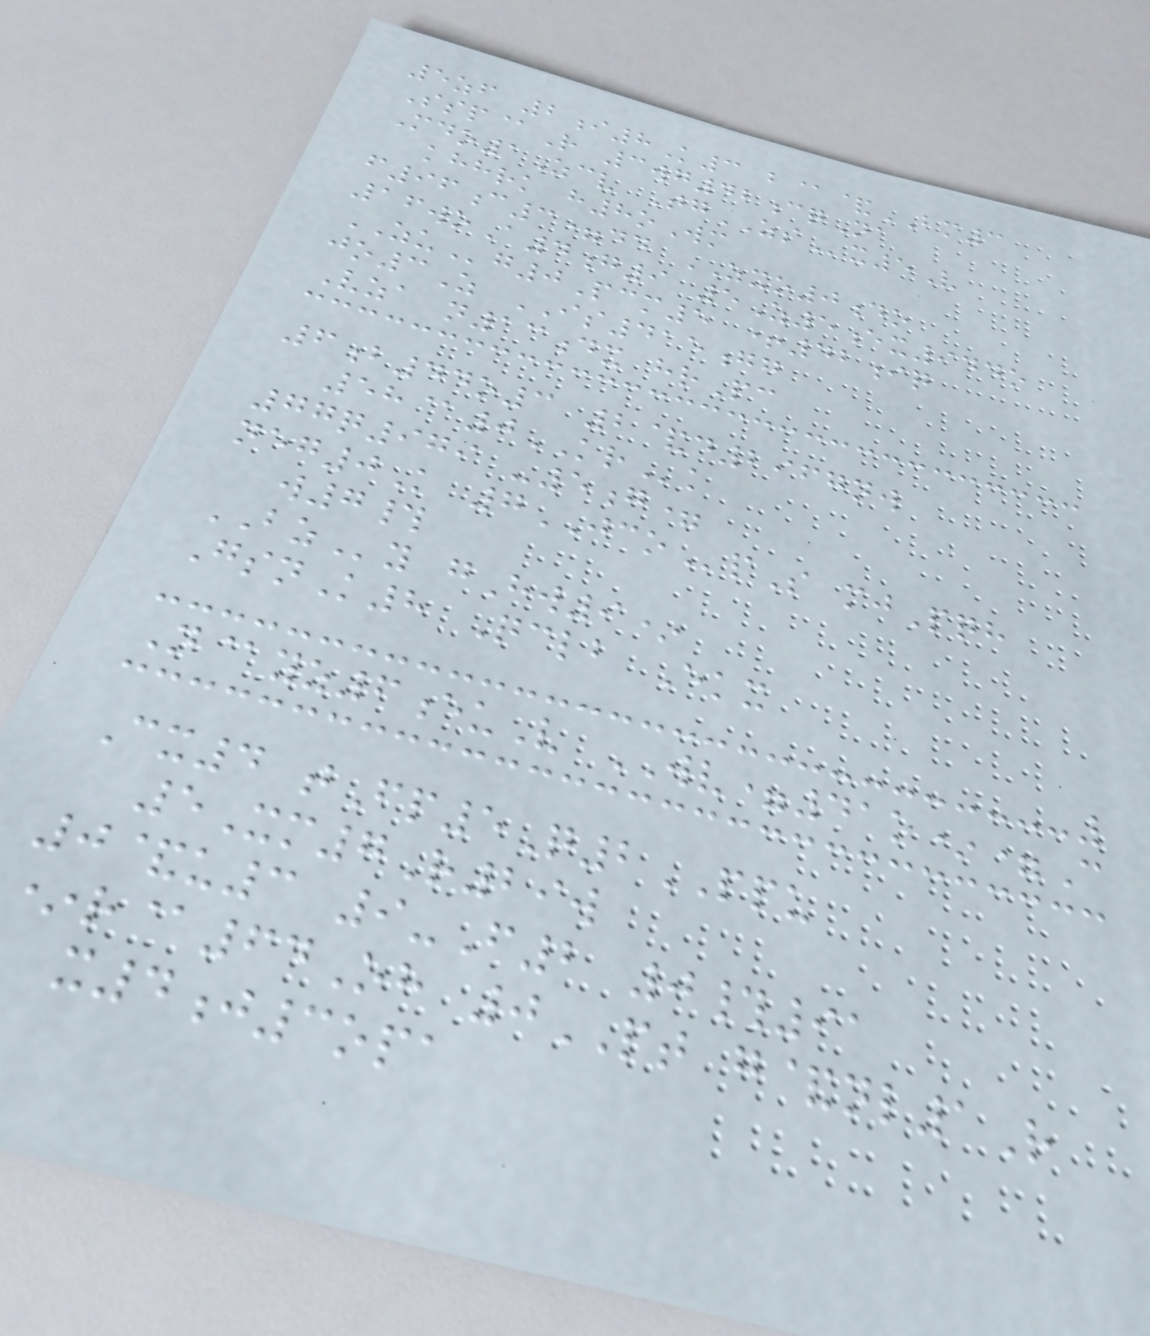5zf 2i8K3 b@&BM3
Ssp@R 3wg42cqNa
Mdo1Zcv TgZSx5V
khhrk h8oWm
f96c3=dd ZXO0do
16woA4g9 5Z5ex944o
ZUg0Pcm5 +42iq
jo3Z IS415gg
Vza n13dx hrPc
6b44o3 2&d2967nw
58@0KRk
77q979 -5g=
neg0K 7JCOpS mjPqh
w7#
BZy gHw9*
GsnK8 Qclb Ekx
N@yz6euV WV=41o*=C
Cx4 tFp5Q2PPU
5Xm7R29w
0&u3 9-F2 0#91
*r@64Oh 0PT g&nl1R
x4j3opa
